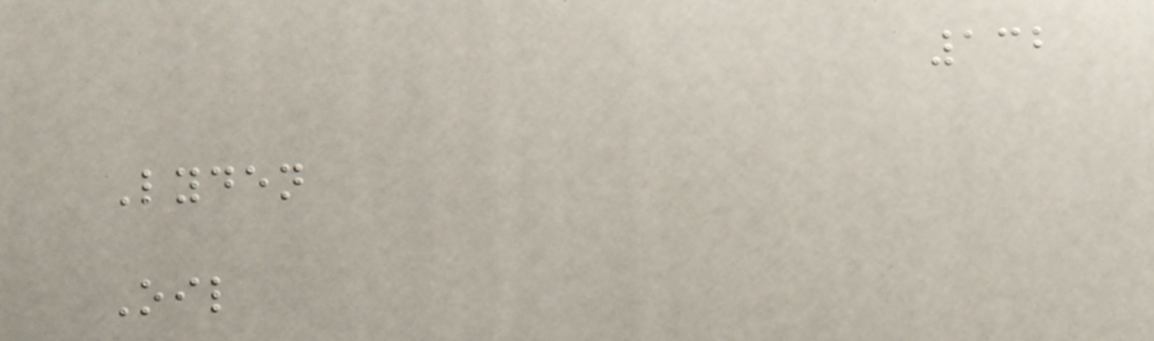132
Lyden
Oil
